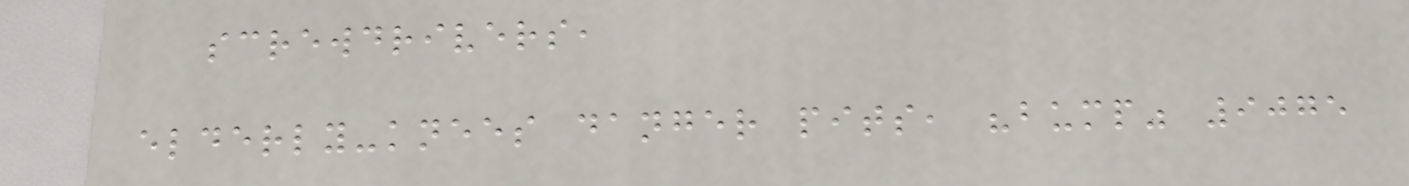screwdrivers,
elderly-knees danger pits, "bump" 9075
